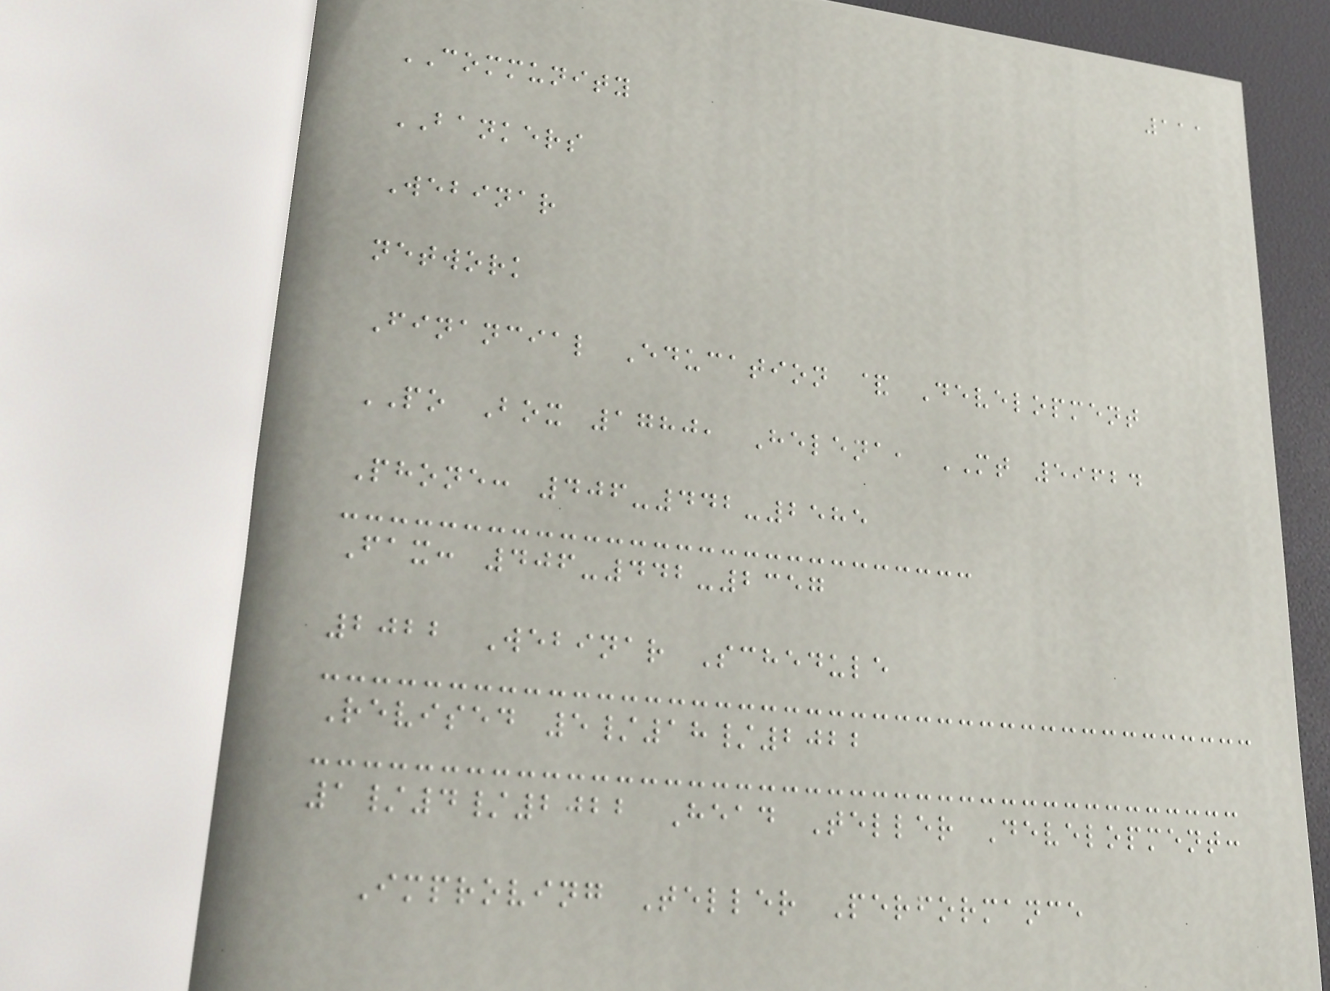111
COMMUNITY
BANKERS
Webinar
network
Financial Education & Development
PO Box 1780, Helena, MT 59624
Phone: 406-442-2585
Fax: 406-442-2357
2022 Webinar Schedule
Revised 5/18/2022
1/4/2022 Head Teller Development:
Improving Teller Performance
